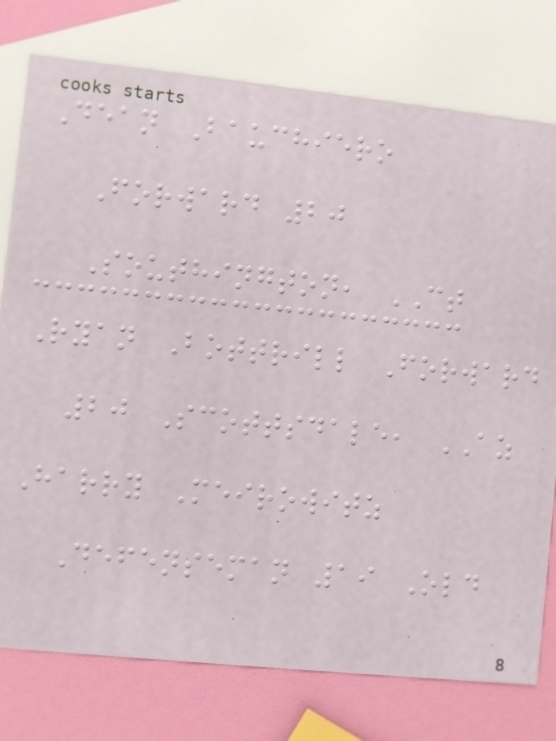Dean Bauchiero
Forward 20
Southington, CT
Ryan Bottrill Forward
20 Scottsdale, AZ
Harry Meirowitz
Defenseman 19 Old
